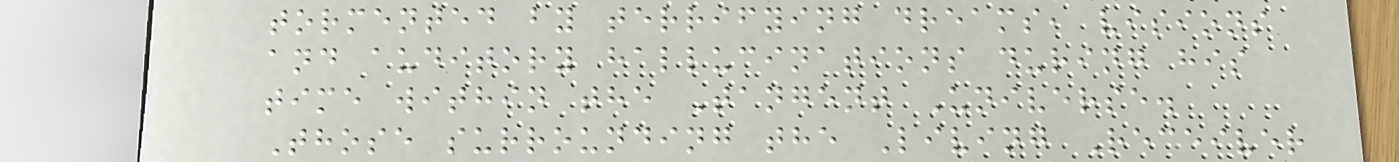tormented by terrifying dreams, visions
and auditory hallucinations during his
time within the Tangent Universe.
Those surrounding the Living Receiver
